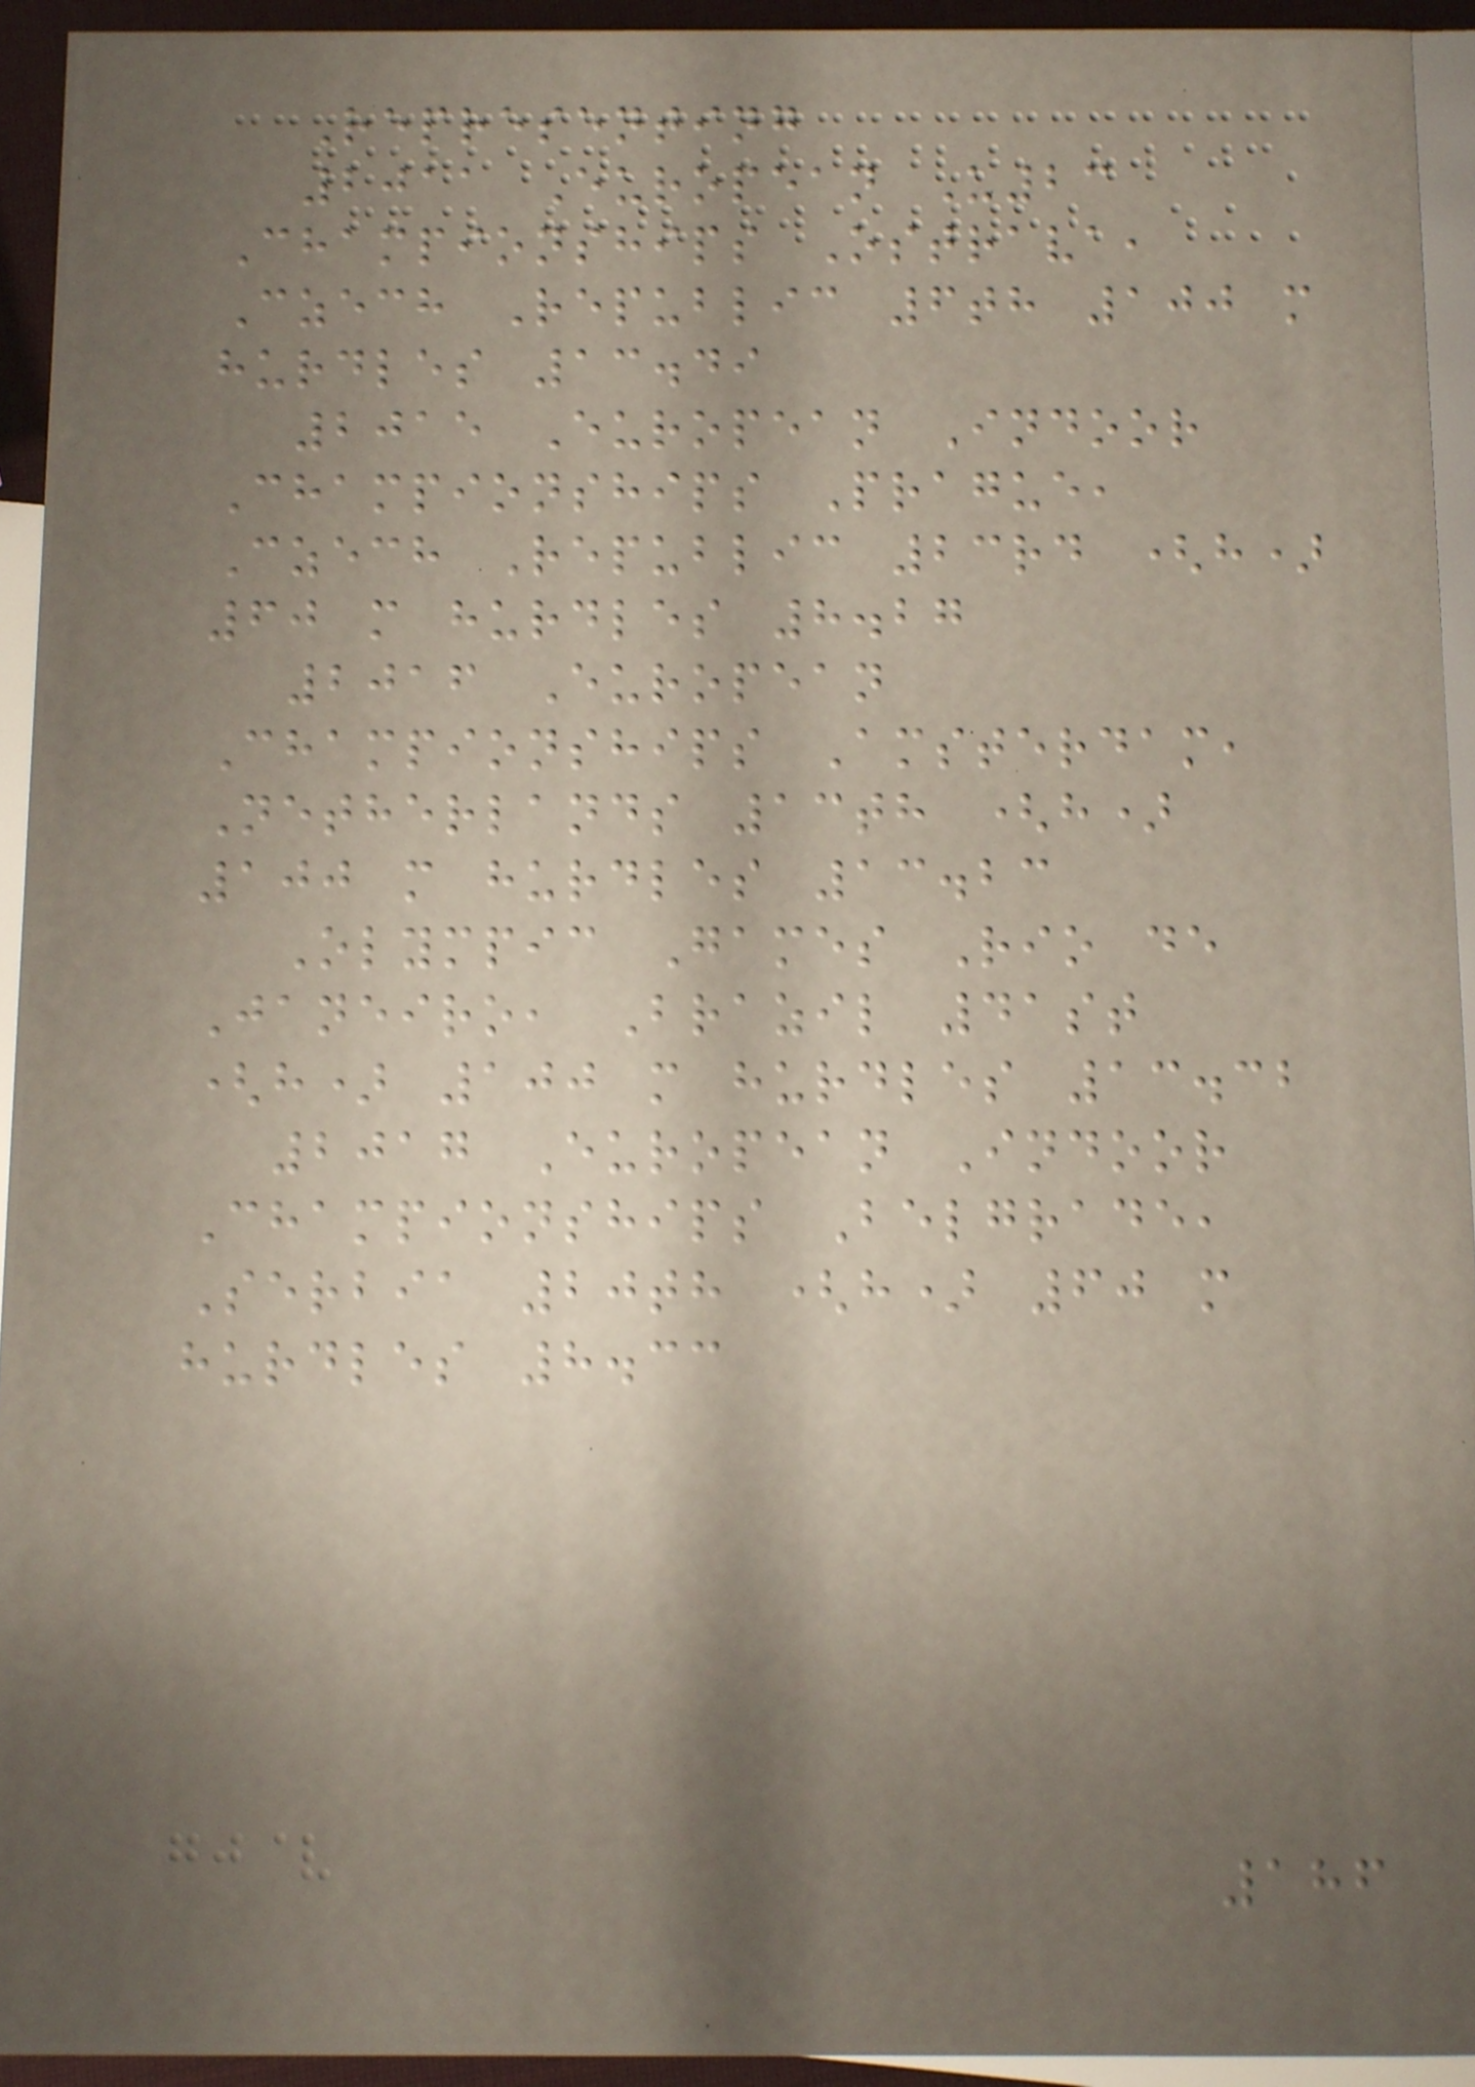Representing
2011 European U23
Championships Ostrava,
Czech Republic 6th 100 m
hurdles 13.49
2015 European Indoor
Championships Prague,
Czech Republic 23rd (h)
60 m hurdles 8.27
2016 European
Championships Amsterdam,
Netherlands 13th (h)
100 m hurdles 13.23
Olympic Games Rio de
Janeiro, Brazil 41st
(h) 100 m hurdles 13.32
2017 European Indoor
Championships Belgrade,
Serbia 20th (h) 60 m
hurdles 8.33
186
